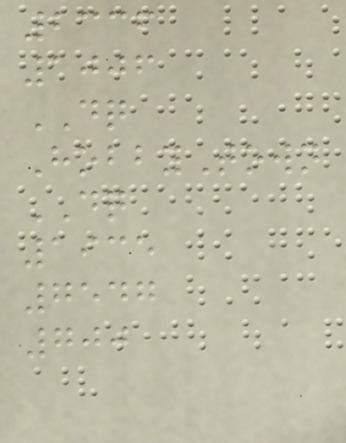2336
1006
DQ
HobbyTown
DQ
1935
7547
700
